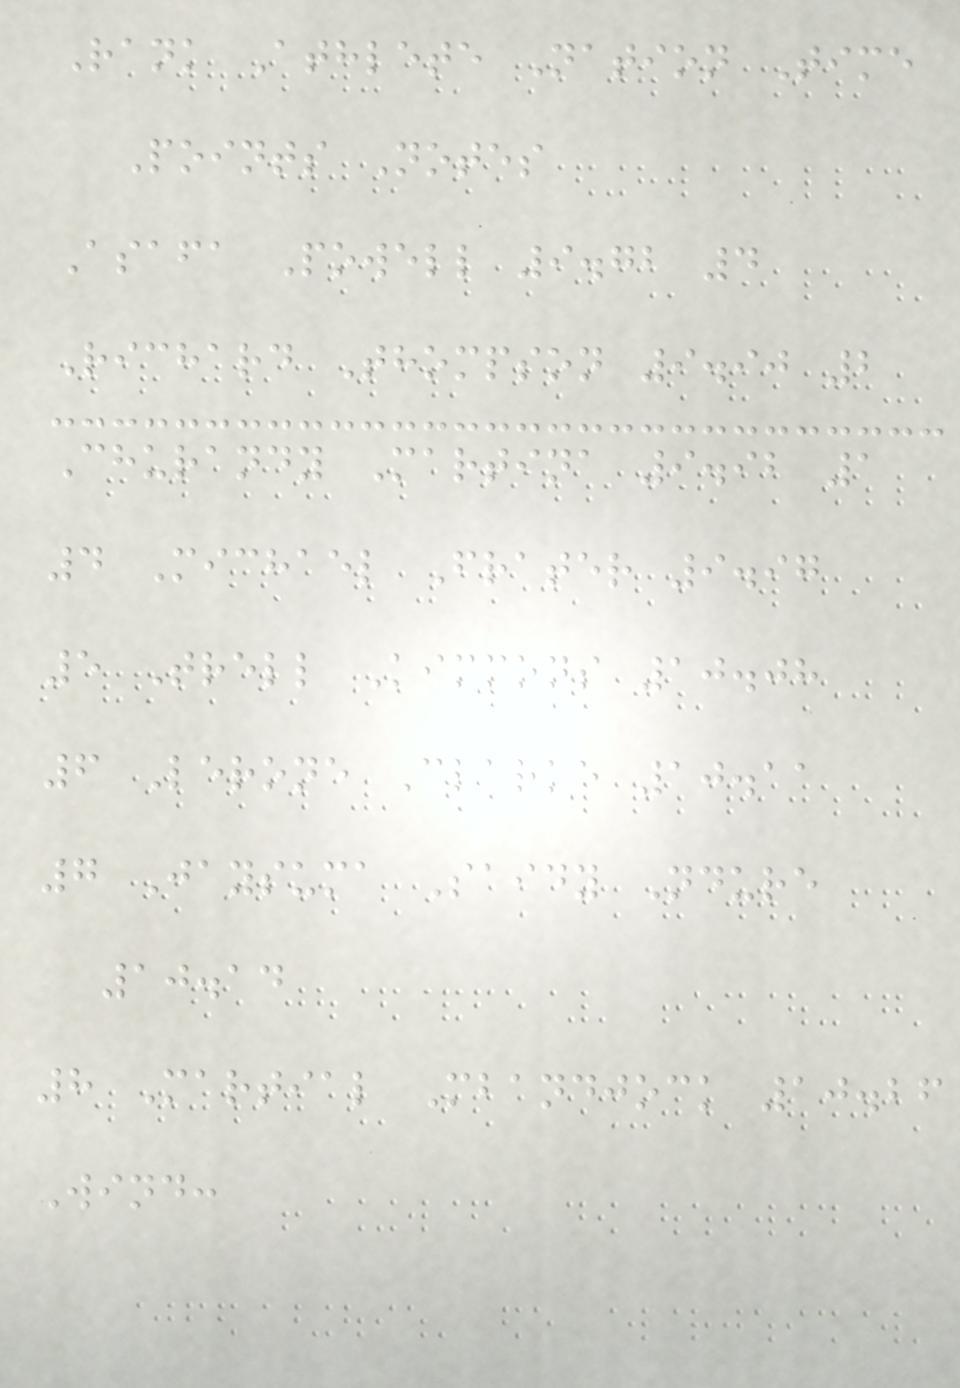Rank Athlete Nation Time
Points Notes
Asafa Powell 9.72 4
Richard Thompson 9.90 2
Churandy Martina 9.92 1
4 Michael Frater 9.97
5 Trell Kimmons 10.08
6 Lerone Clarke 10.11
7 Jaysuma Saidy Ndure
10.14
8 Martial Mbandjock 10.26
Wind:
